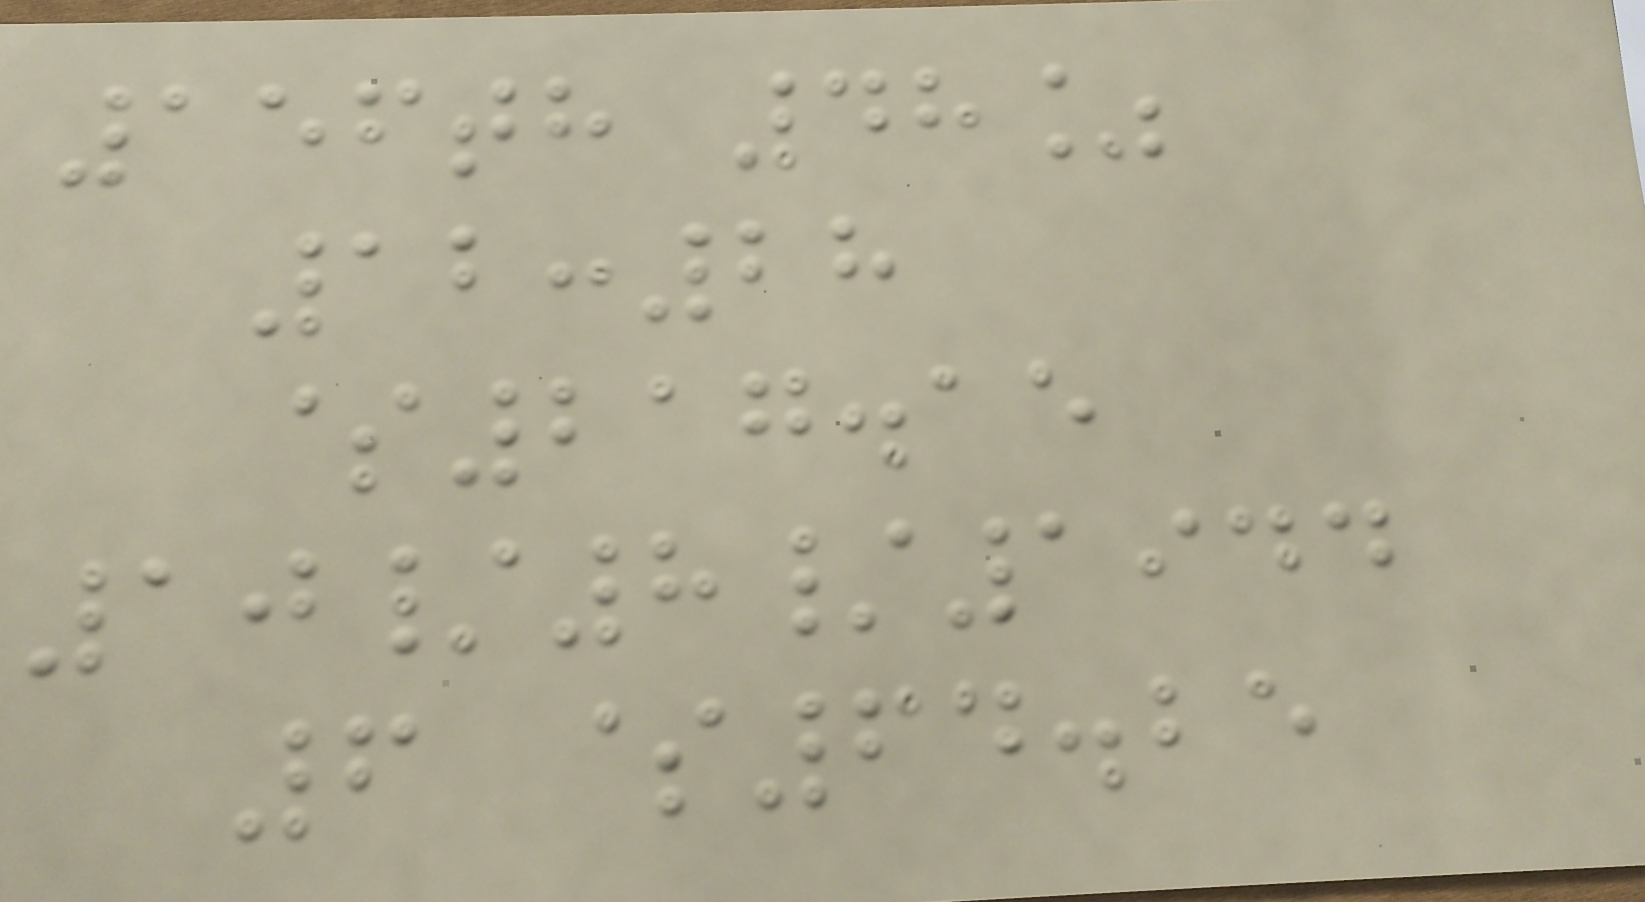156th 48%
12:28
$217.15
10/8/1944
6 $64.25
